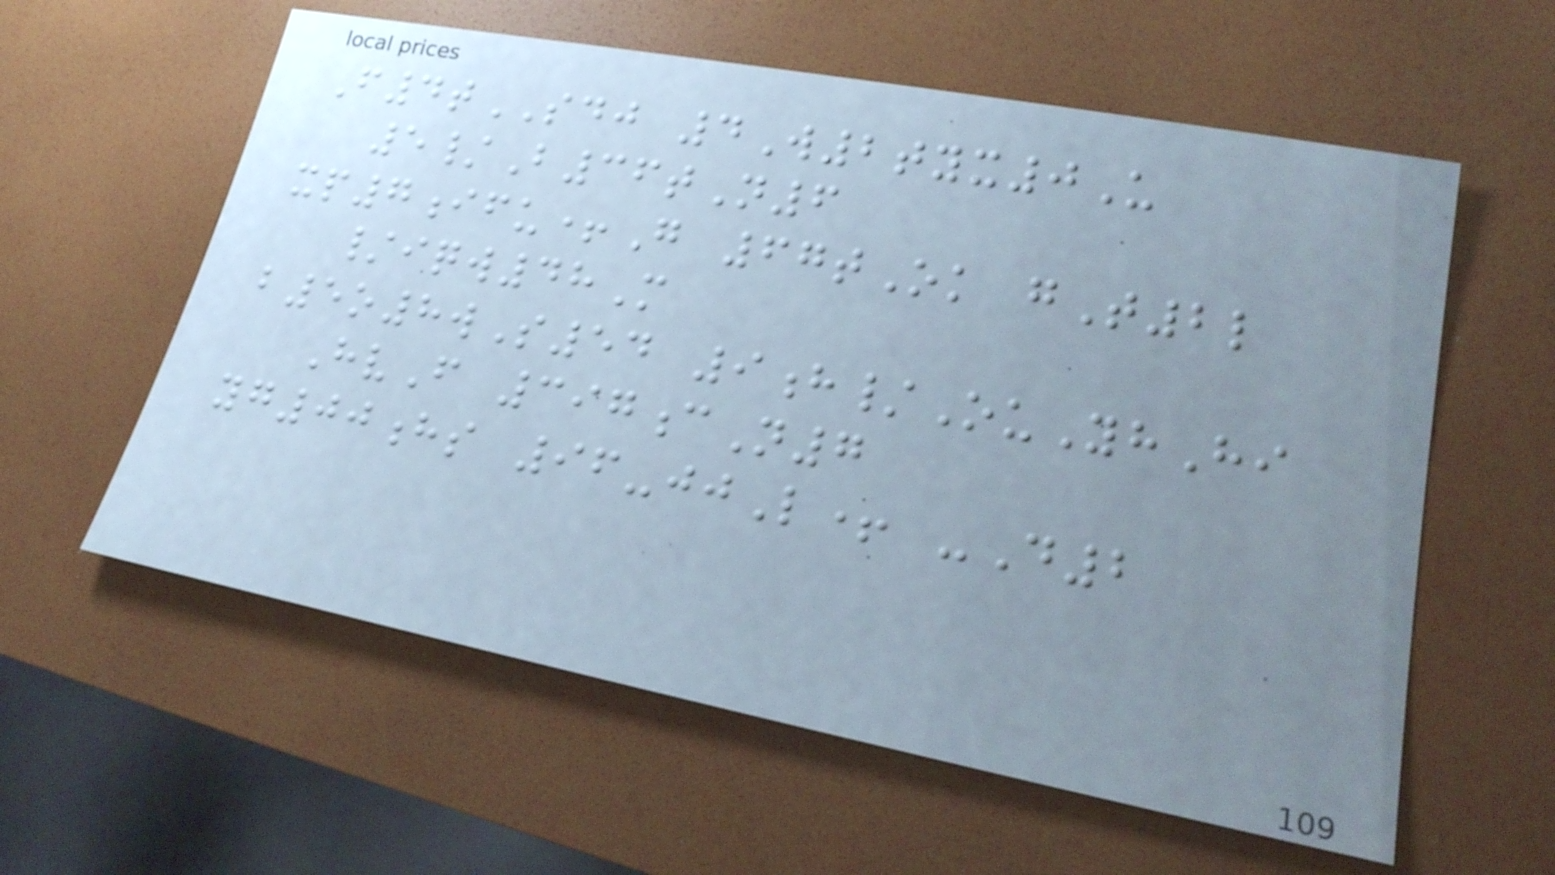F4tSDJ 4W2tyx0U
5/B36tN6
xp7ifu+G 67tOk gT2l
/iqw48M
b5o8wS54 9h/OuYhHi
HvF 397cN7
yg00hs 96-jjL+ -D2
